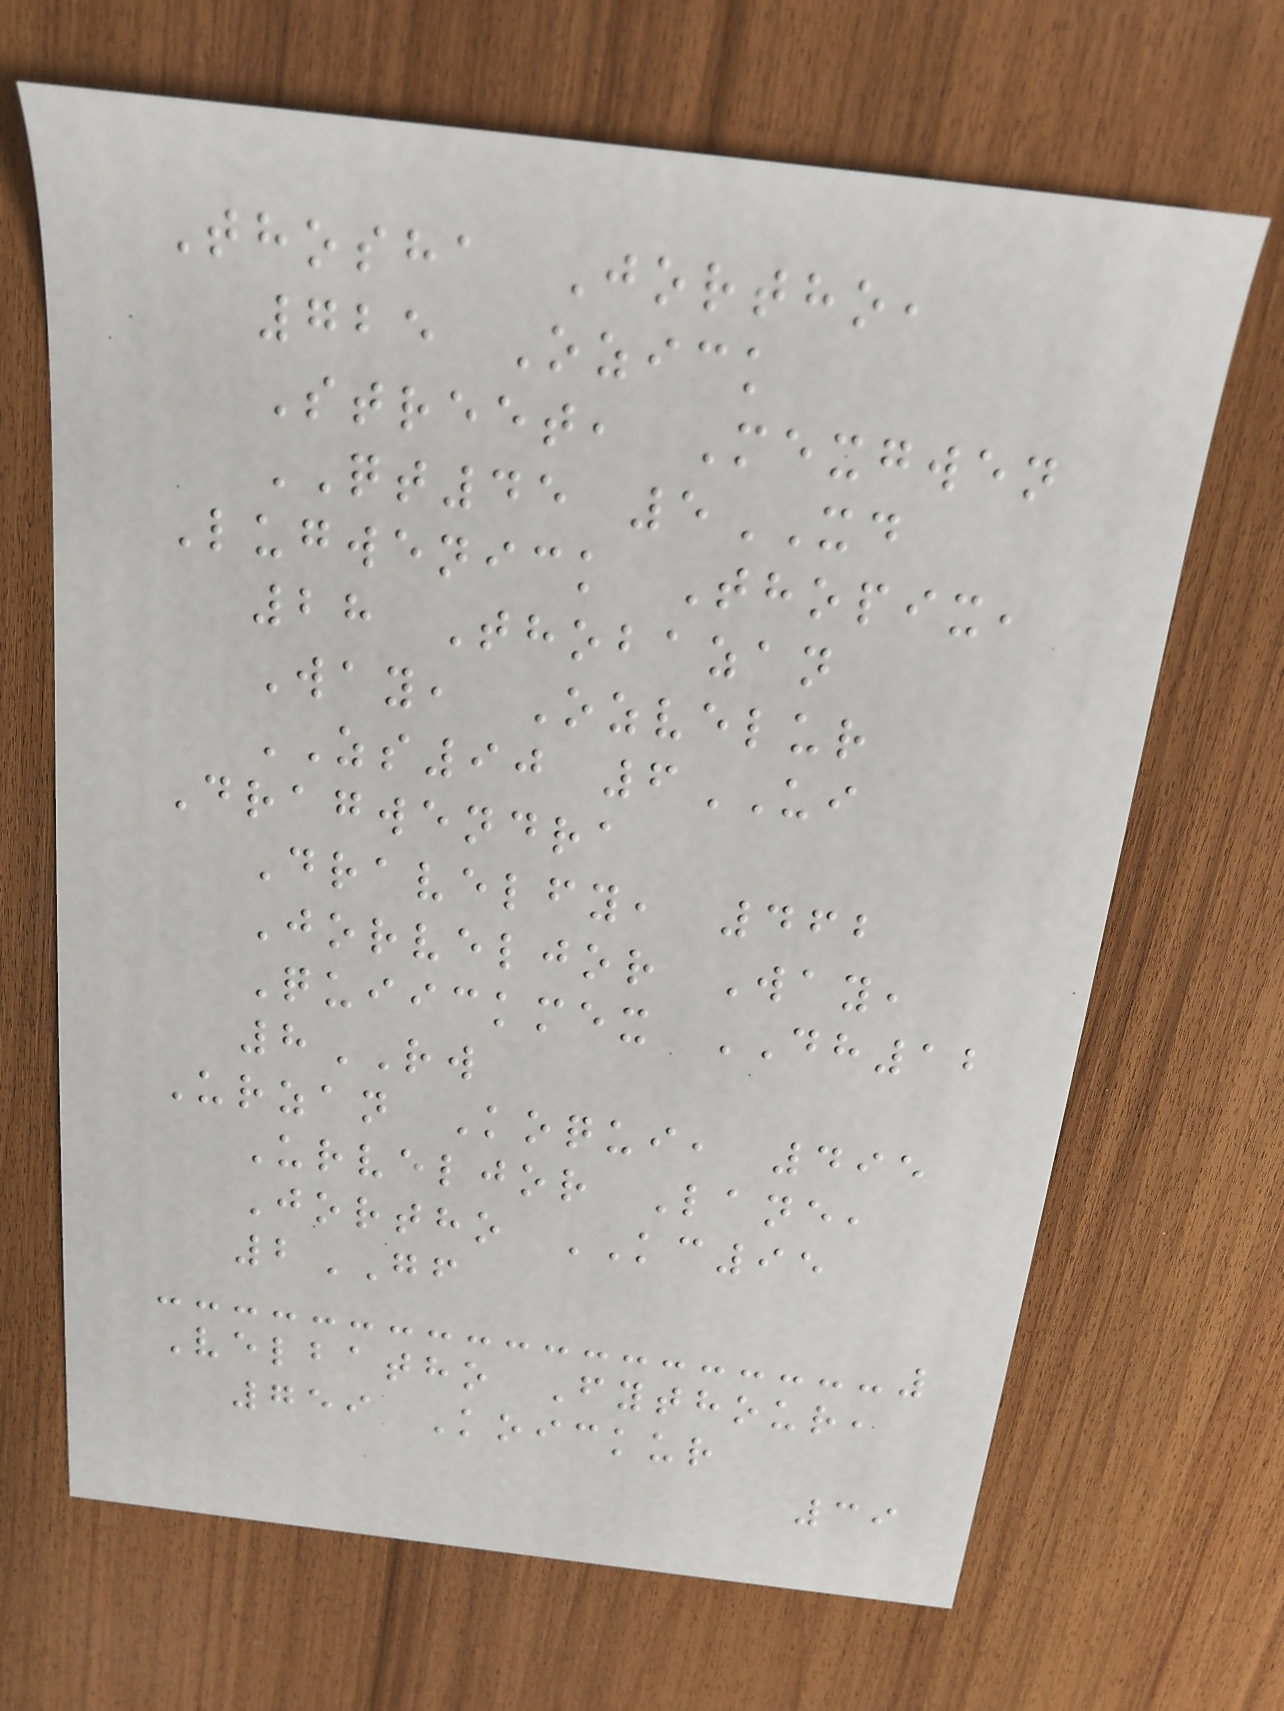Thosha Jortho,
725 Ozick
Street, Mexgwen
QT45 5XD
Lugwenick Thopix,
28 Thobazan
Way, Ozvelur
ZS90 6UI
Dragwendra
Dravelfy, 462
Jorveljor Way,
Quiickmex DH12
8RW
Urzan Koqui, 495
Urveljor Lane,
Jortho KC95
2GF
Velbatho Fythour,
759 Koickur
39
